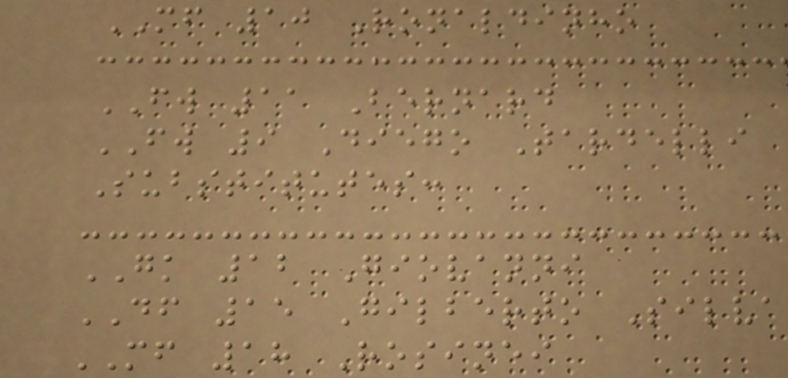MF 10 Ronaldinho
FW 11 Bernard
FW 9 Diego Tardelli
Substitutes:
GK 12 Giovanni
DF 15 Gilberto Silva
MF 18 Rosinei
